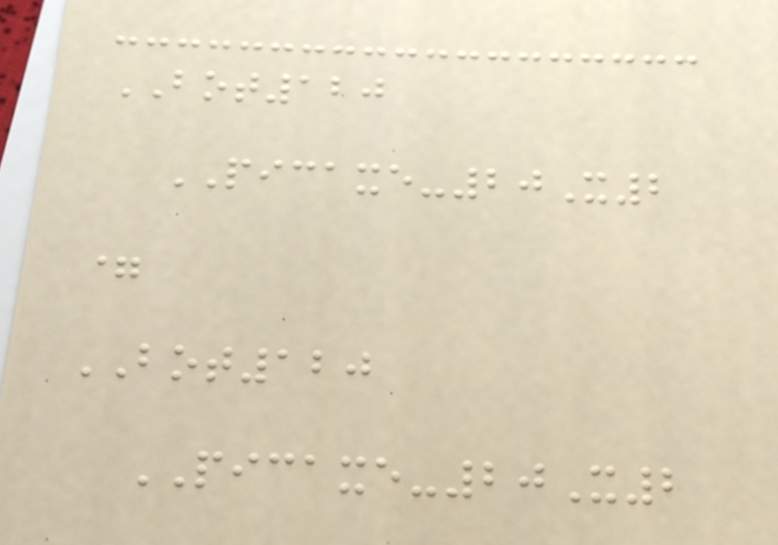BOT120
PICAXE-20X2
=
BOT120
PICAXE-20X2
